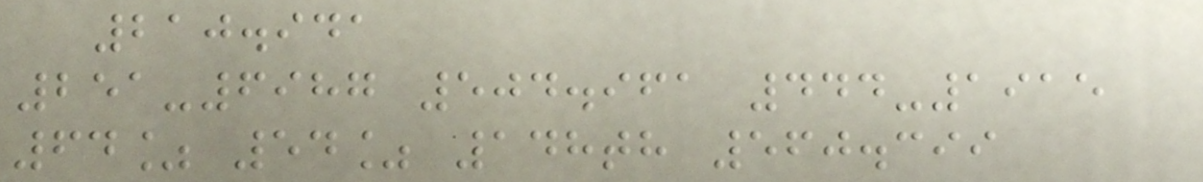210.941
251-6987 504.961 444-1915
64% 54% 148th 560.399
